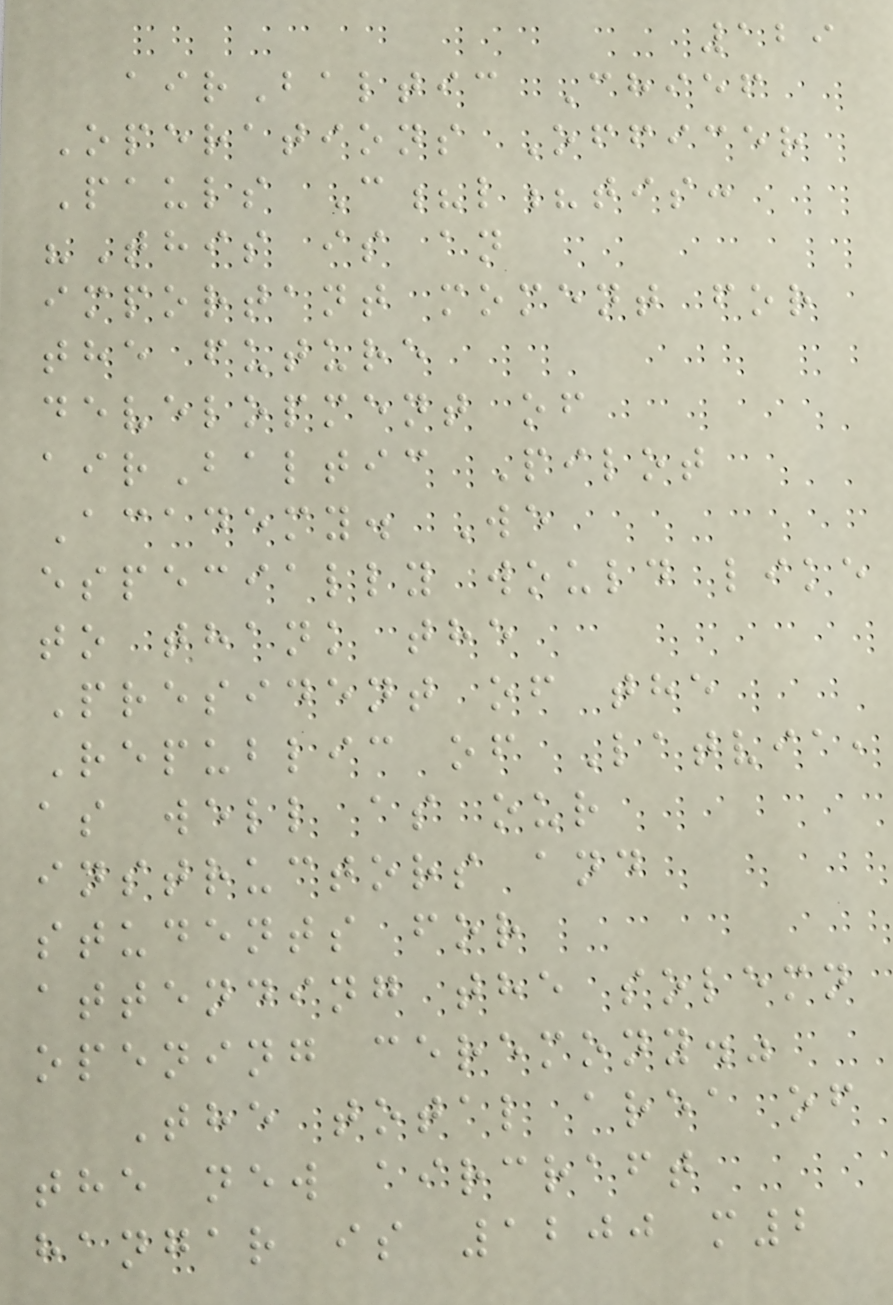129
airBaltic Chief
Operations Officer
Pauls C?l?tis:
"This is an
important moment for
the future
development of
airBaltic Pilot
Academy. We
especially would like
to thank the
President of the
Republic of Latvia,
as well as our
instructors and
students for
attending the solemn
opening ceremony."
The total area of
the new aircraft
hangar is 1200 m2
